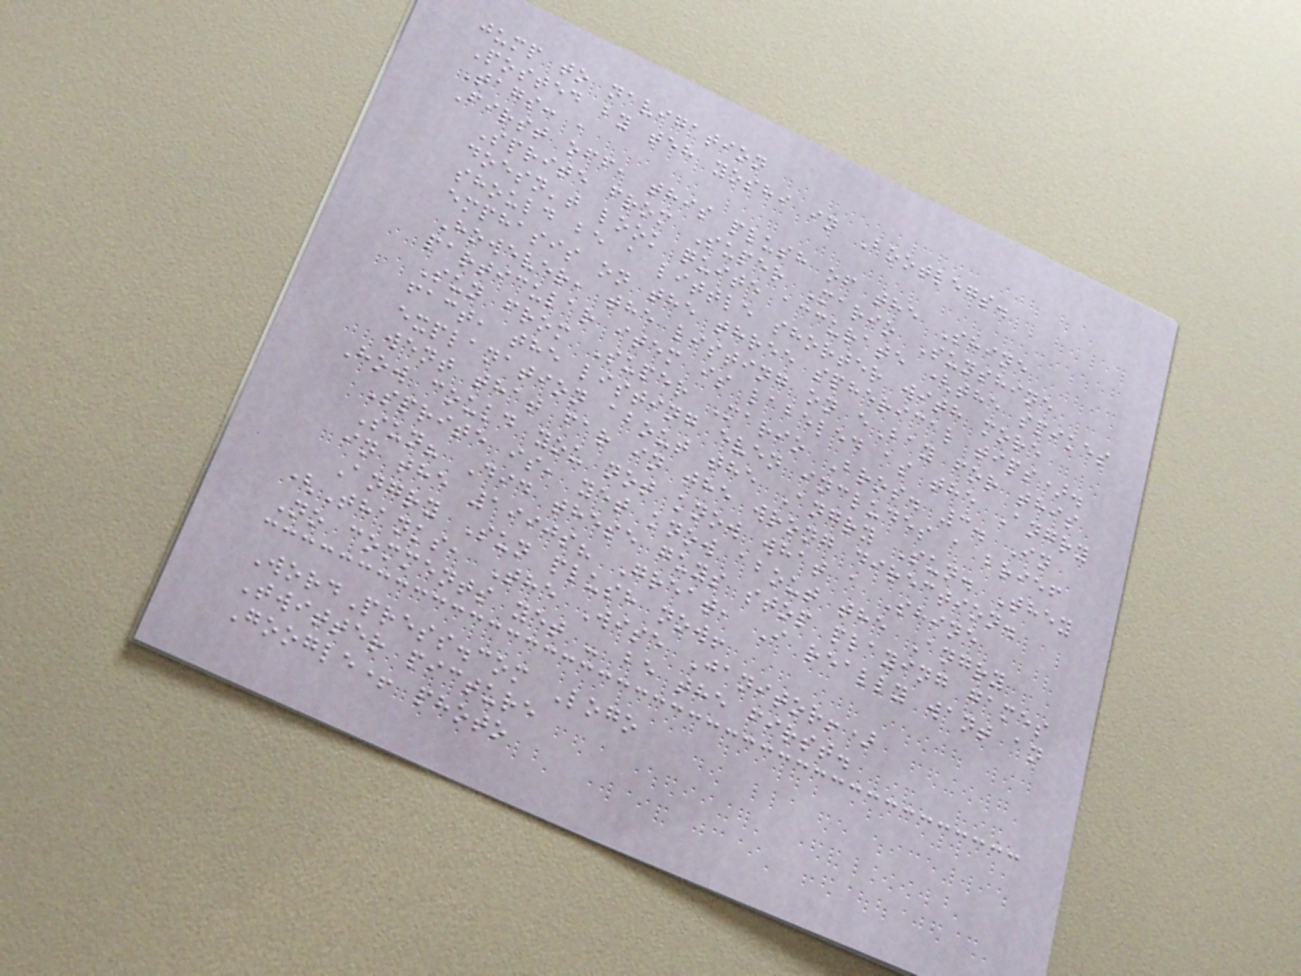jump to navigation
Posted by teh yoshi in Bootlegs.
Tags: ,
First off, this plush of the Shine
Sprite from Super Mario Sunshine
doesn't look quite accurate (the spikes
should be a little shorter with more
emphasis on the three spherical tips).
However, the listing on eBay for this
particular item is labeled as the Angry
Sun from Super Mario Bros. 3. In
fact, the listing even includes a brief
explanation about the Angry Sun. They
went that far in the wrong direction.
How could you not know what a Shine
Sprite is, yet know about the Angry
Sun? Did these guys stop playing games
in the 1990s? Great, I really want an
Angry Sun plush now!
(Thanks, The Wise Janitor!)
No comments yet - be the first.
WordPress.com Logo
Twitter picture
Google+ photo
